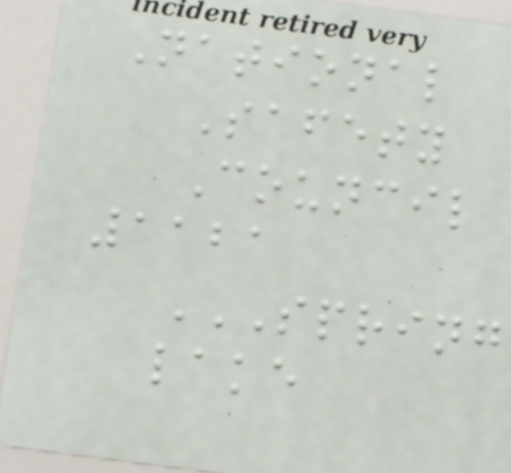National
Safety
Council
1121
SPRING
LAKE
